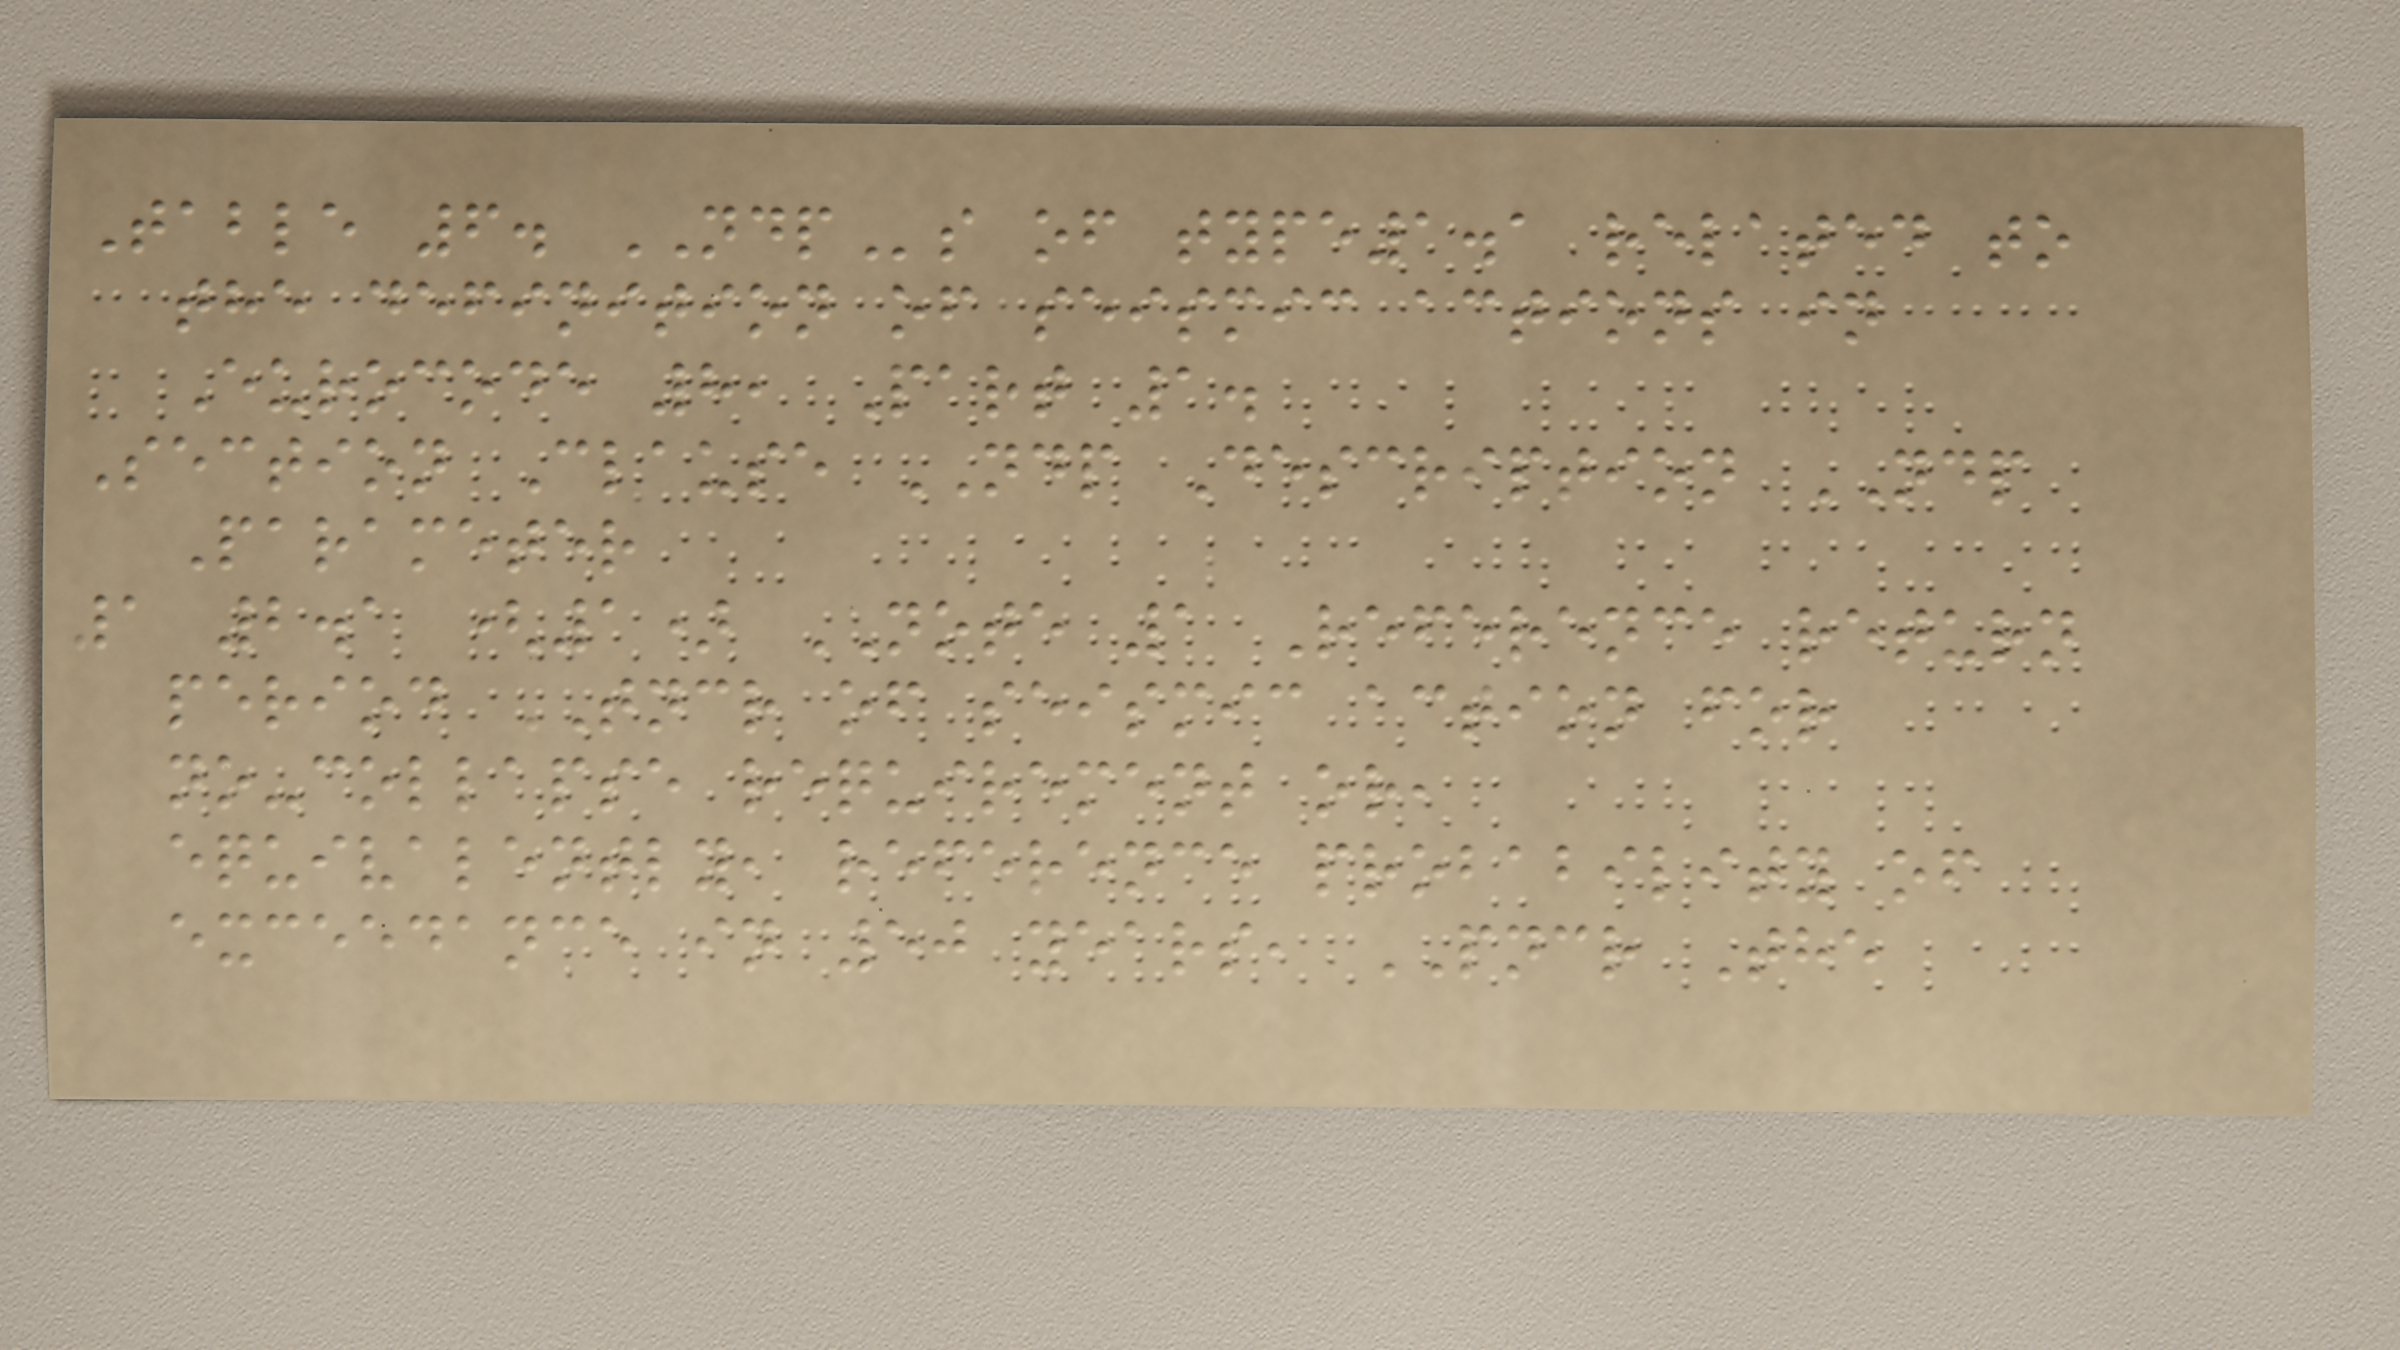Table 6. NDPs of type1.1 related to
the definition of seismic actions in
Eurocode 8, Part 1.
Section Clause NDP Description NDP
Parameter
1 2.1 (1) NOTE 1 Reference return
period TNCR of seismic action for
no-collapse requirement or,
equivalently, reference probability of
exceedance in 50 years, PNCR The
